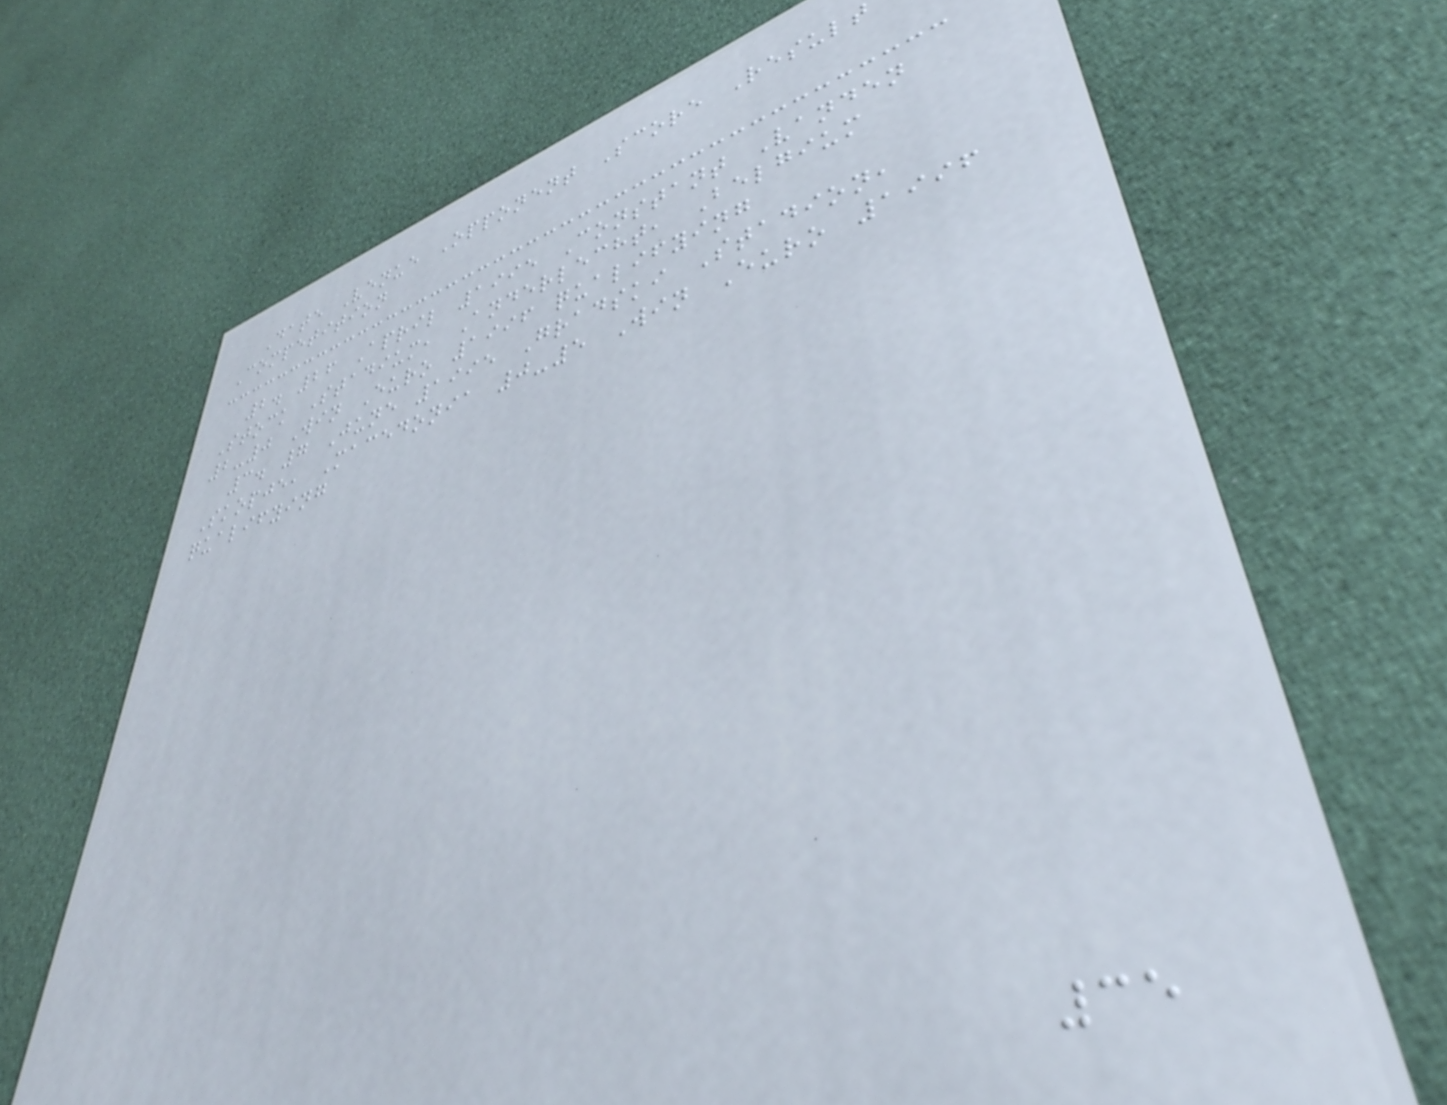Date Venue Opponent Score Result
Competition
2. 26 April 1995 Constant Vanden
Stock Stadium, Anderlecht, Belgium
2-0 Win Euro 1996 qualifying
3. 7 June 1995 Gradski Stadion,
Skopje, Macedonia 0-5 Win Euro 1996
qualifying
35
